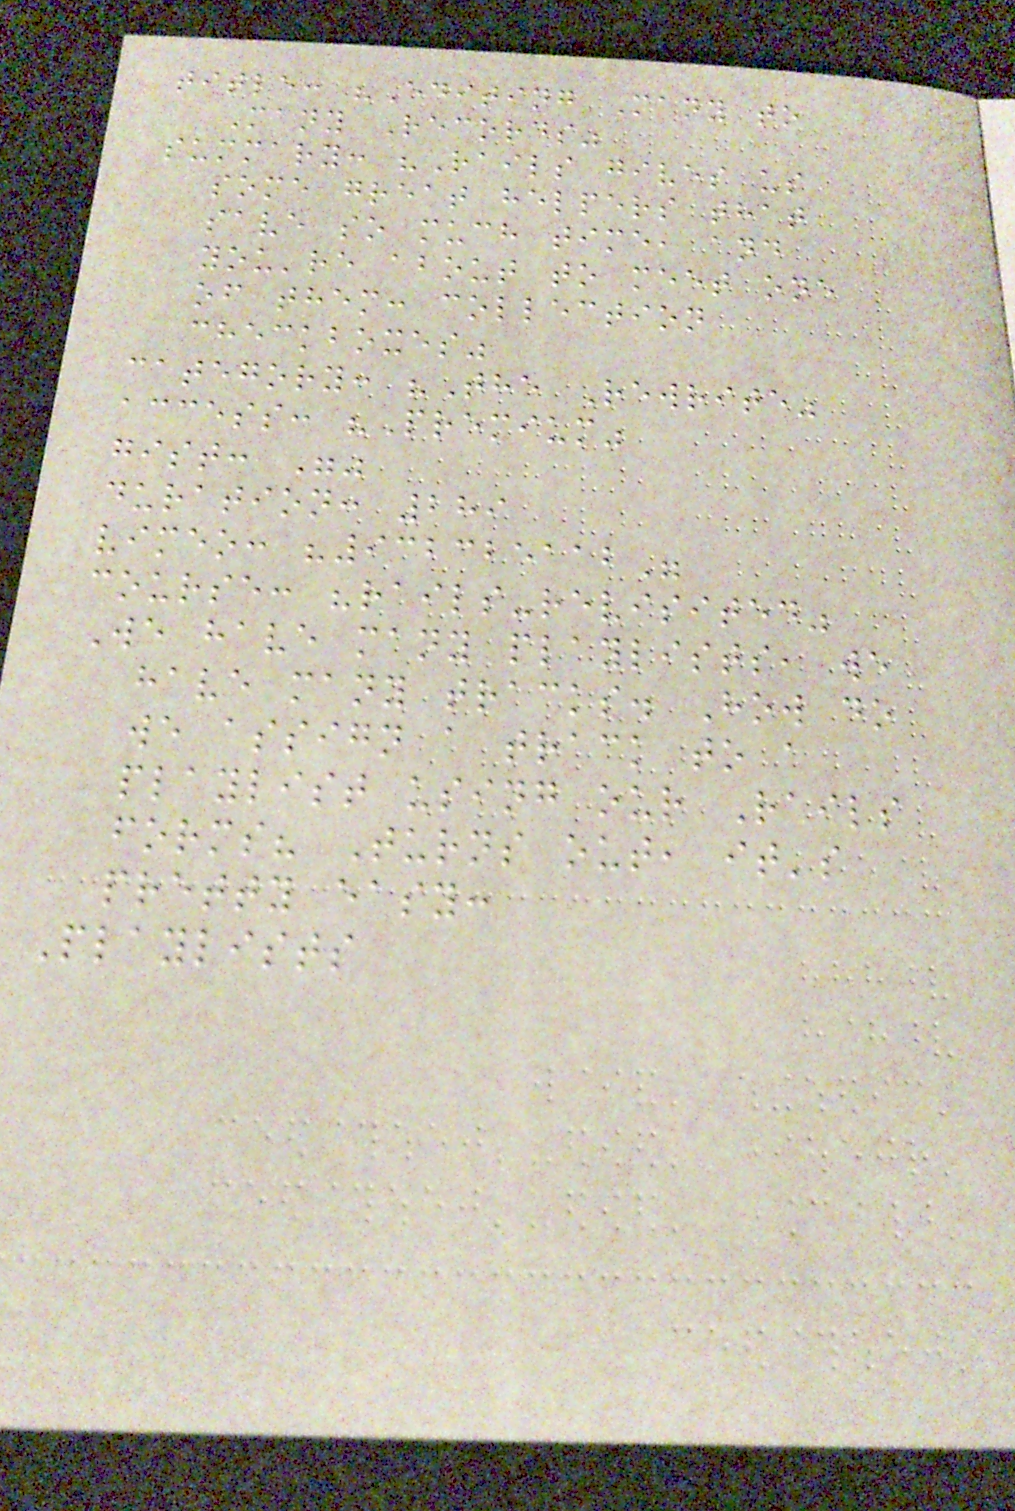title: "Editing Many to
Many Records"
summary: "Rails gives us
some great helpers that
save so much time, and
you're about to meet one
of them: collection
checkboxes"
category: "The Rewrite"
access: "Premium"
gist: ""
duration: 289
vimeo: "932325112"
course: "rails-revisited"
We have many playlists, we
have many tracks. How do
we assign a track to a
playlist using our Rails
forms? Turns out, it's
pretty easy:
Playlists
